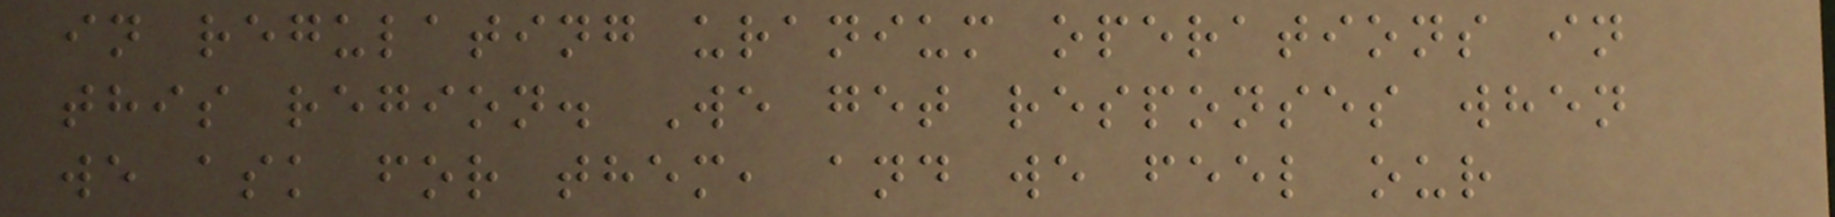in regulating uranium operations in
this region. We get responses when
we ask for them, and we feel our
